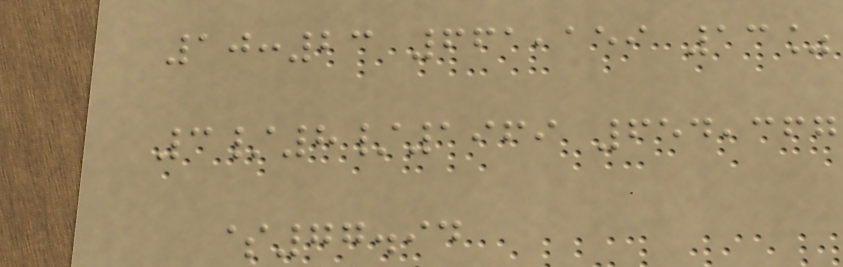10:23 661,159 13%
3/8/1969 654,367
$77.94
